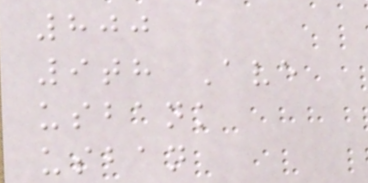800
9th Ave
usbank
usban
